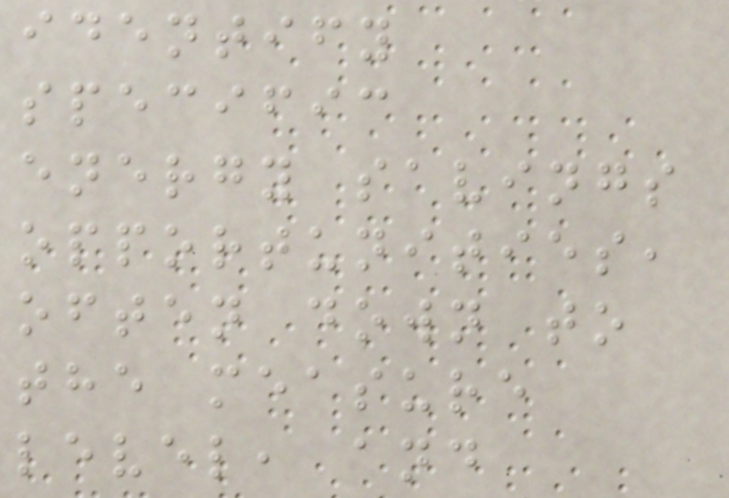identify
specific
energy savings
opportunities,
often down to
the measure
level, and
